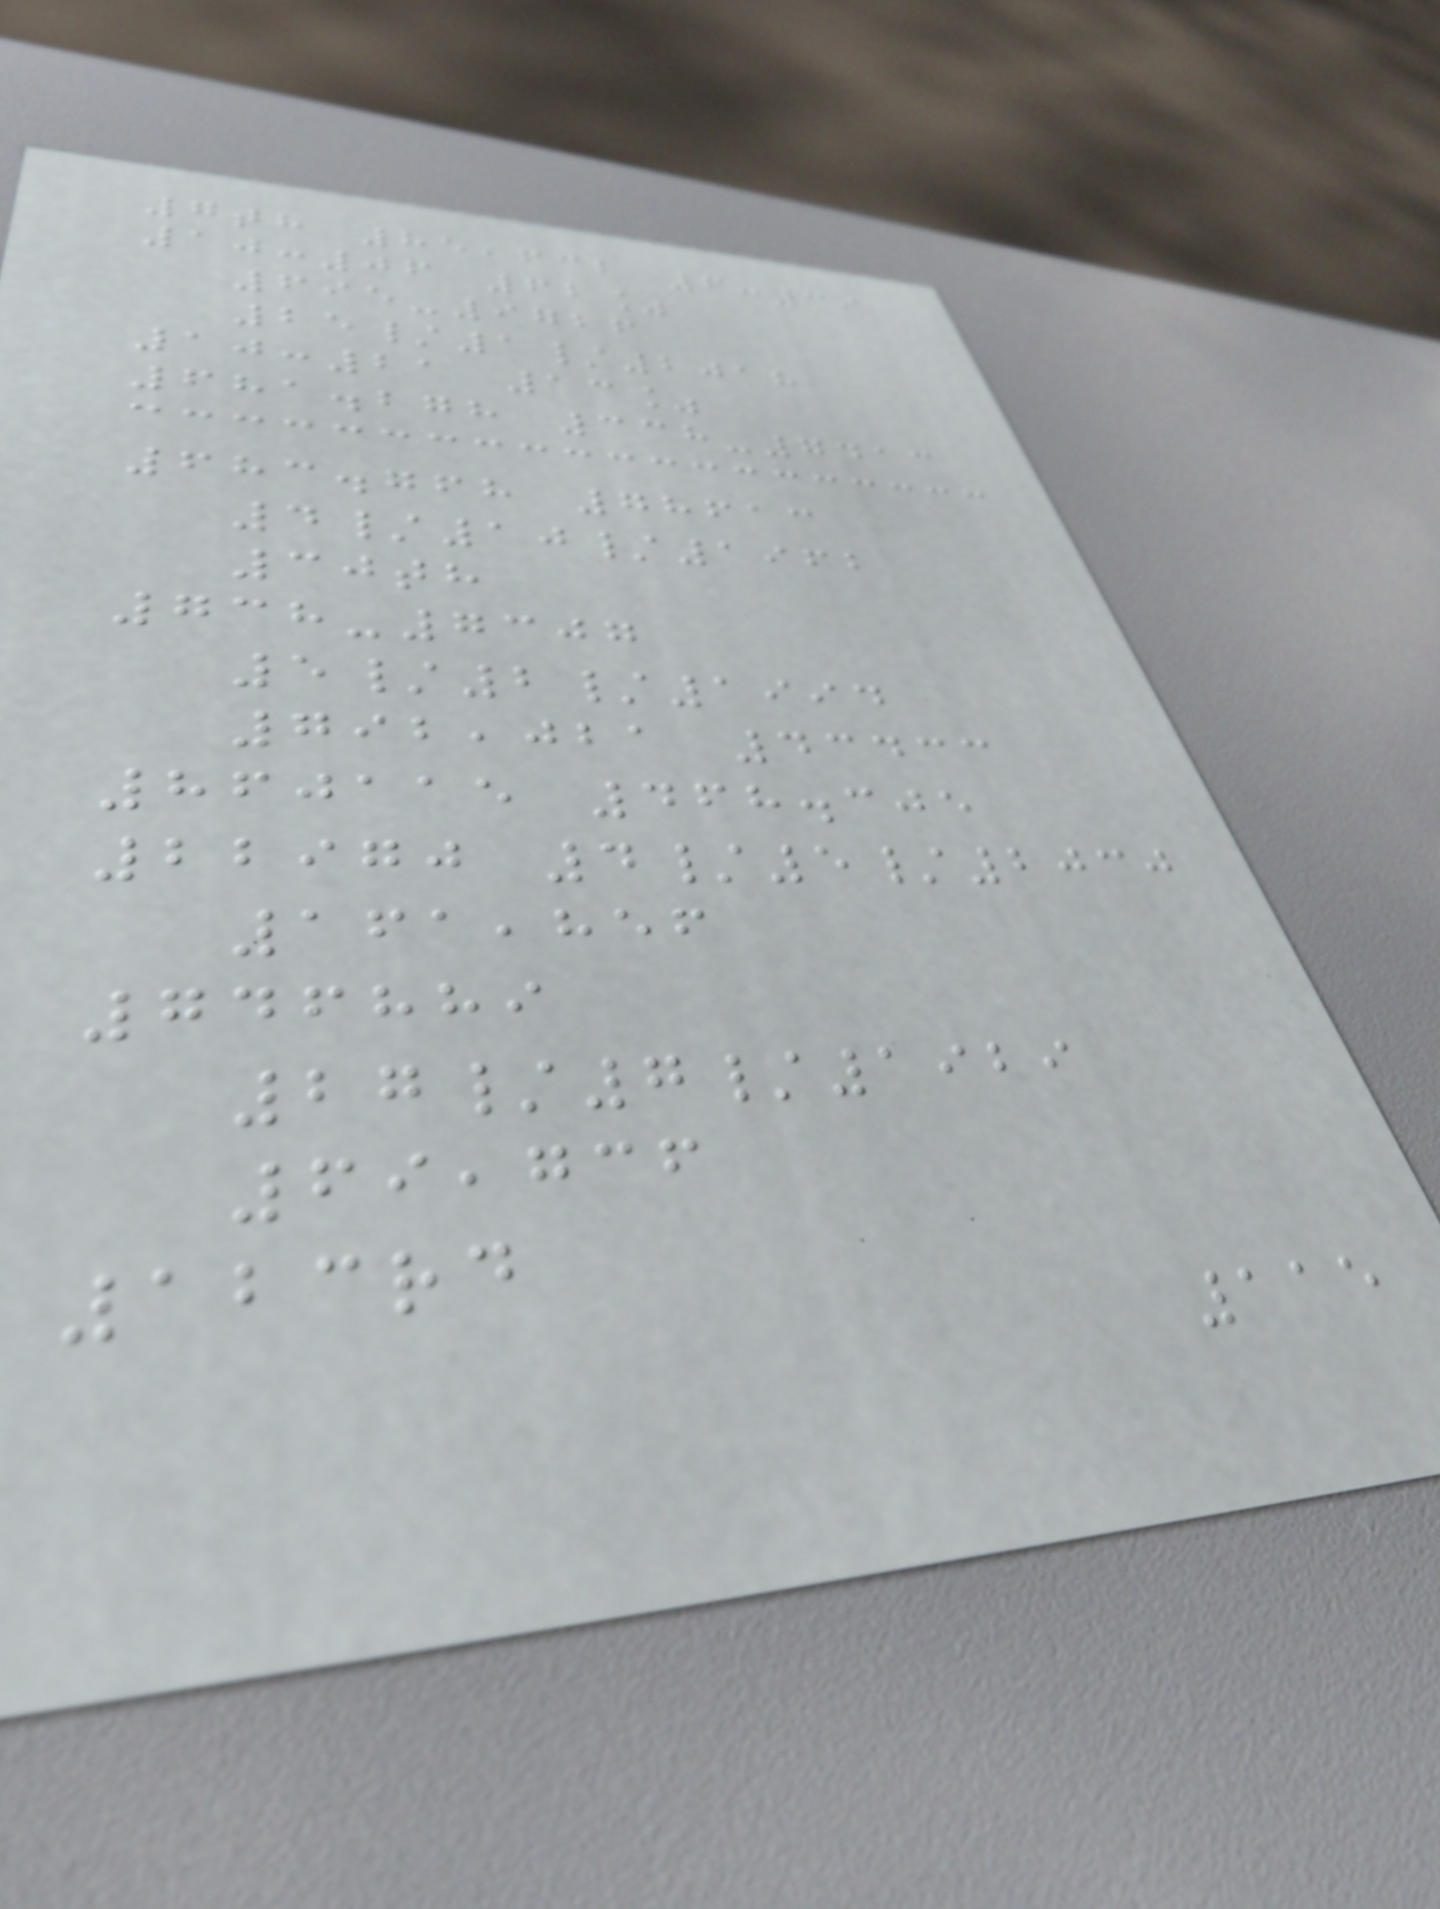7th 85,632 6:39
10:06 62%
695-9726
25/1/2018
10:21 13%
681.278 338-7413
683.768 78613
4/10/1962
30th
738-7307
5/2/1994
792,021 43433
860115 468.305
22970 4/5/2030
161,856
746889
27/7/1929
69,736
123rd
115
